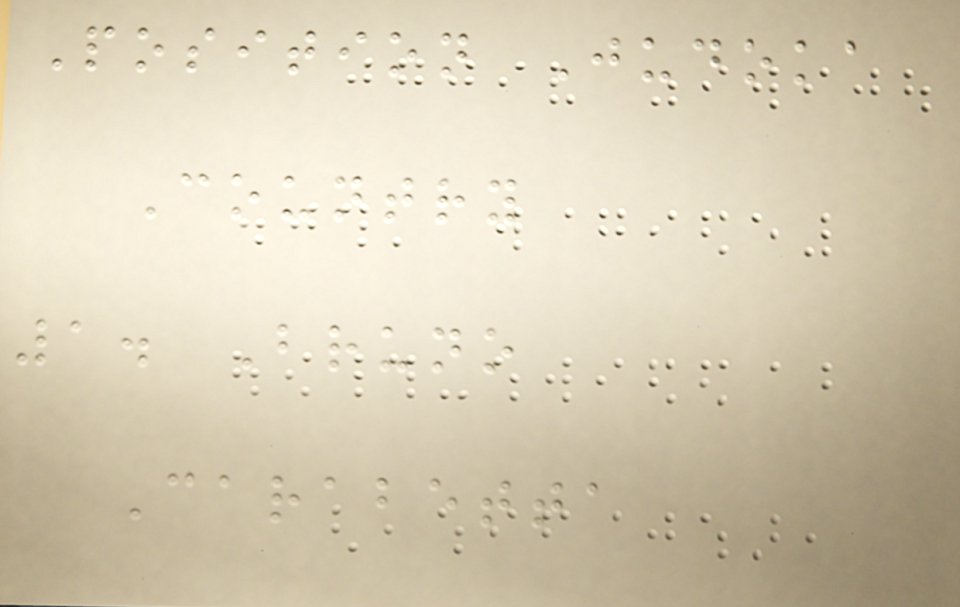Position Judoka
Country
1. Bruno
Carabetta
